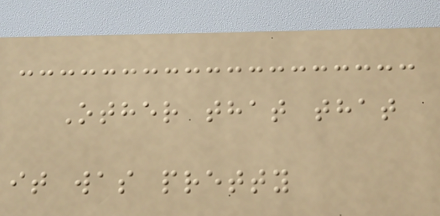Other that that
it was pretty
